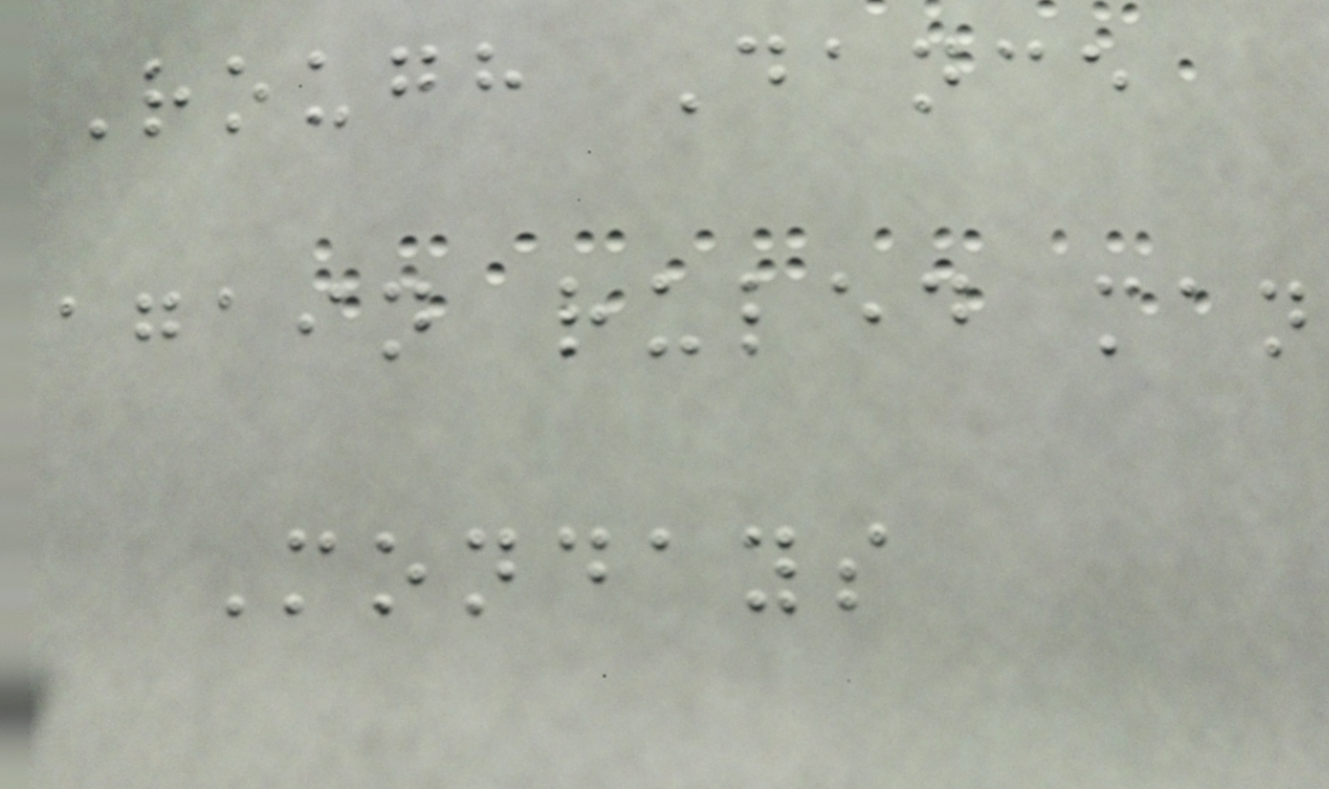Rough Dance
again ruled man
Mondays
